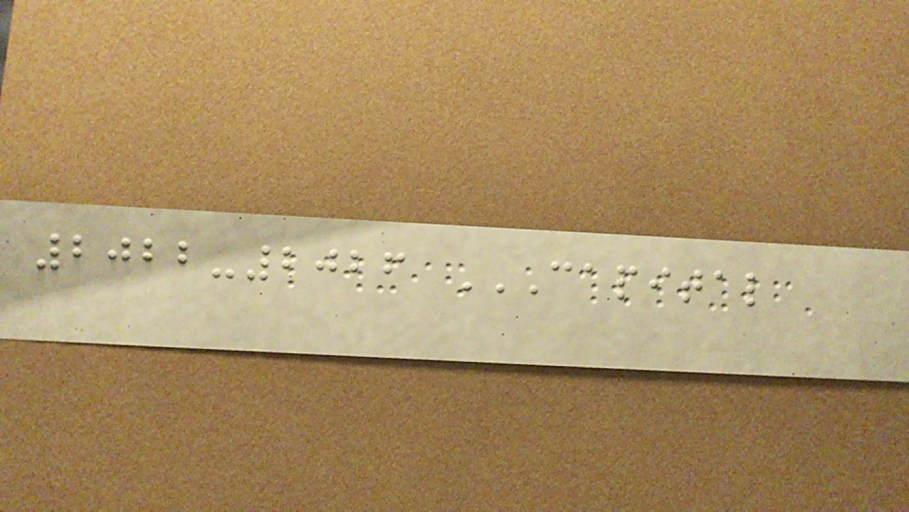2022-2026 CAPITAL
